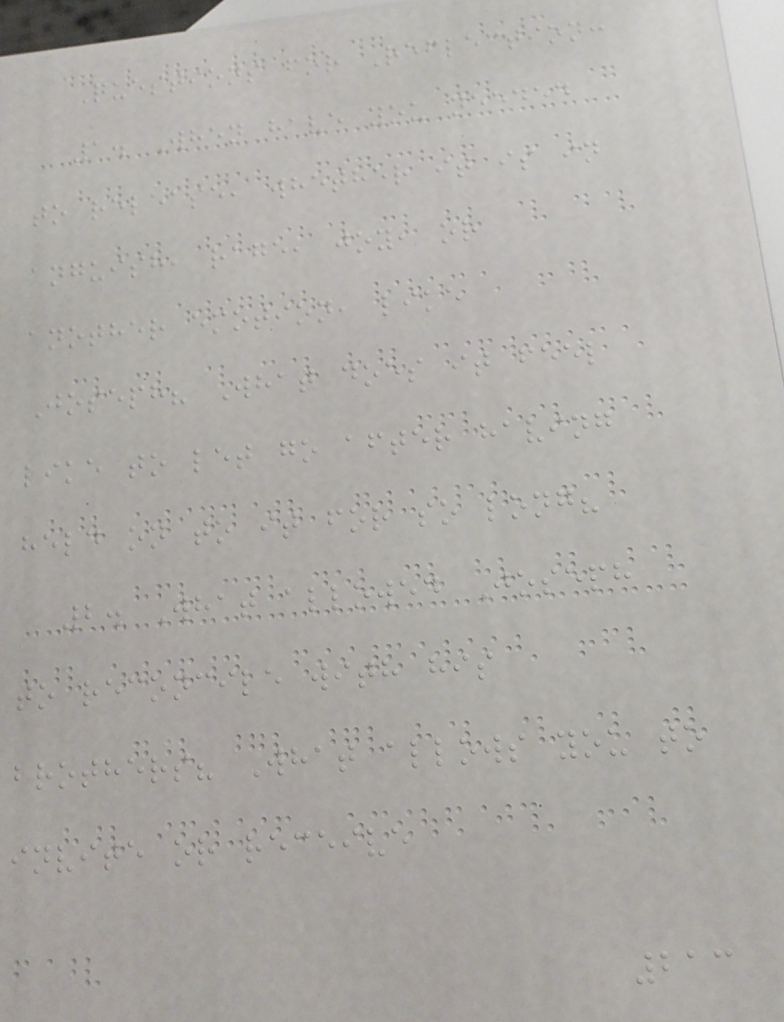Questions for Reflection:
1. When have you needed
to release, whether it is in
anguish, rage, joy, or
another emotion, like
Joseph? What does it feel
like to let go after having
held on to it for so long?
2. What allowed Joseph
to reconcile with his
brothers? What allows you to
invite or receive
213
